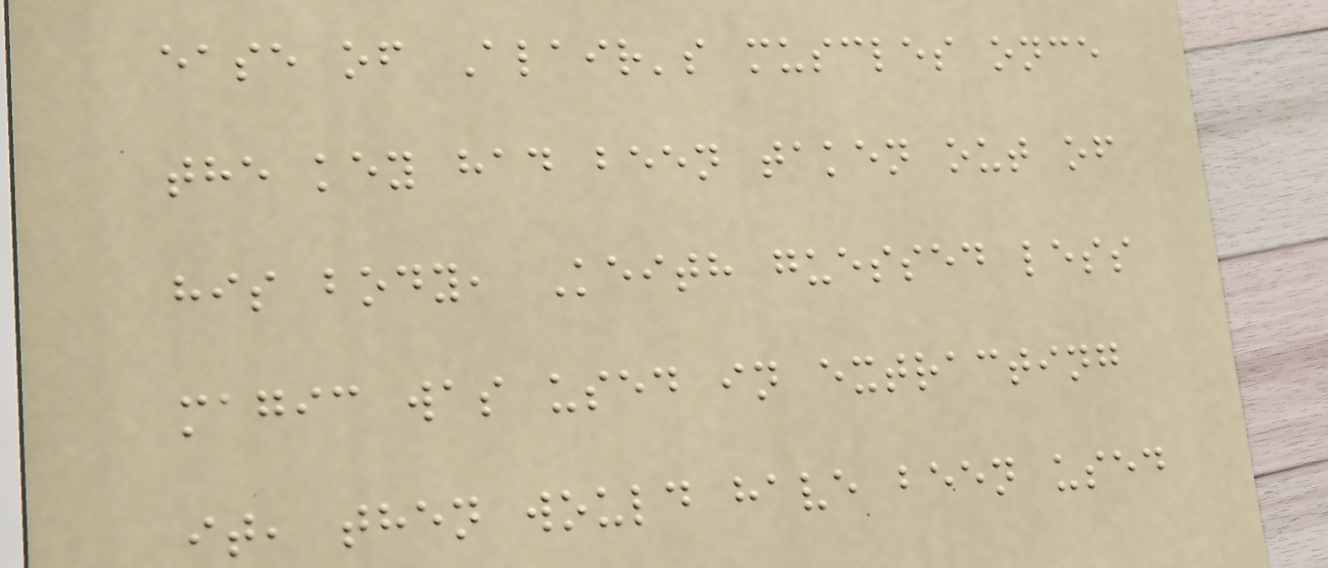ease of Alair's muscles once
the key had been taken out of
his body, Keith guessed less
magic was used in extracting
it, then would have been used
